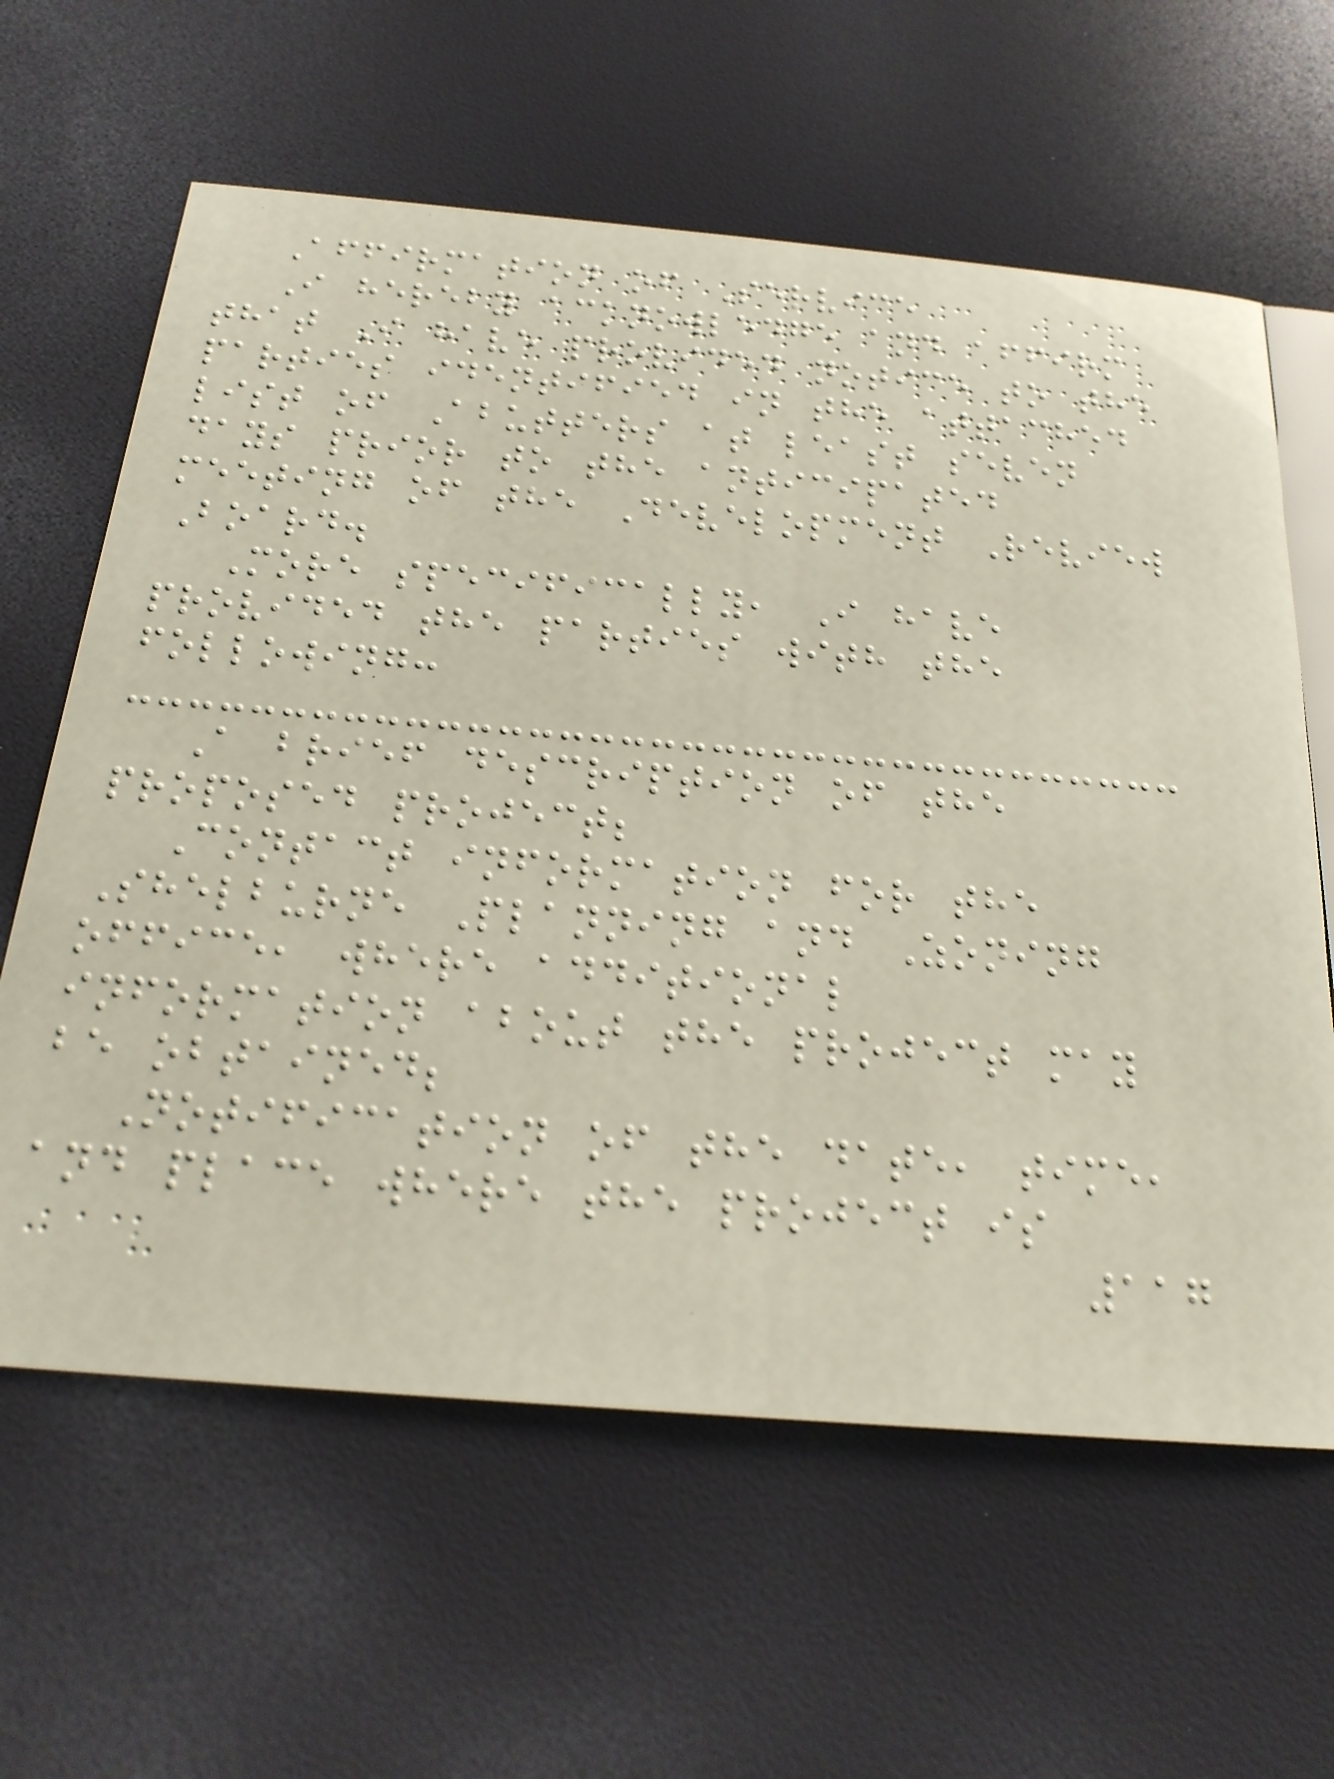Affirmation of Service
I hereby acknowledge and affirm
that I have provided notice to the
parties identified in the attached
list of Abutters at least seven
days prior to the anticipated
meeting of the Development Review
Board.
More specifically, I have
provided the parties with the
following:
A brief description of the
proposed project;
Contact information for the
Shelburne Planning and Zoning
office, where additional
information about the project may
be obtained;
Notification of the date, time,
and place where the project is
117
